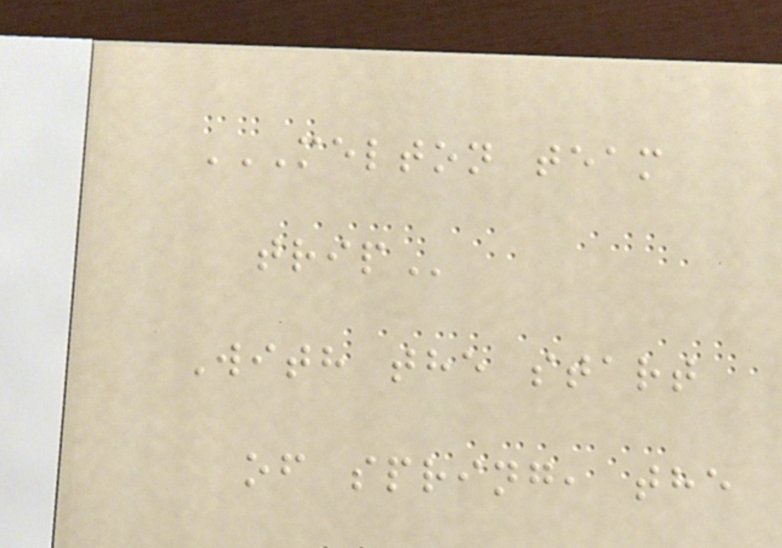MELTON TEAM
TRIP
With the start
of spring, the
